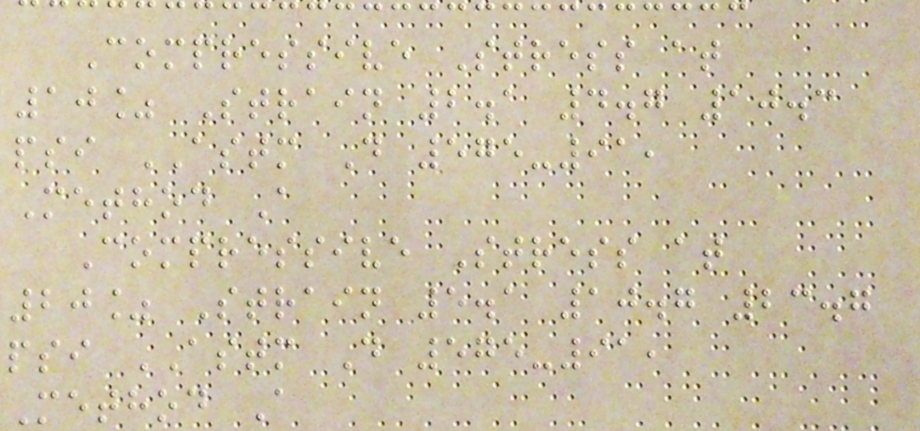Compressive Stress at
10% Strain 2.1 4.7 10.3
psi ASTM D 575-91,
Method A
Compressive Stress at
20% Strain 5.1 10.7 23.7
psi ASTM D 575-91,
Method A
